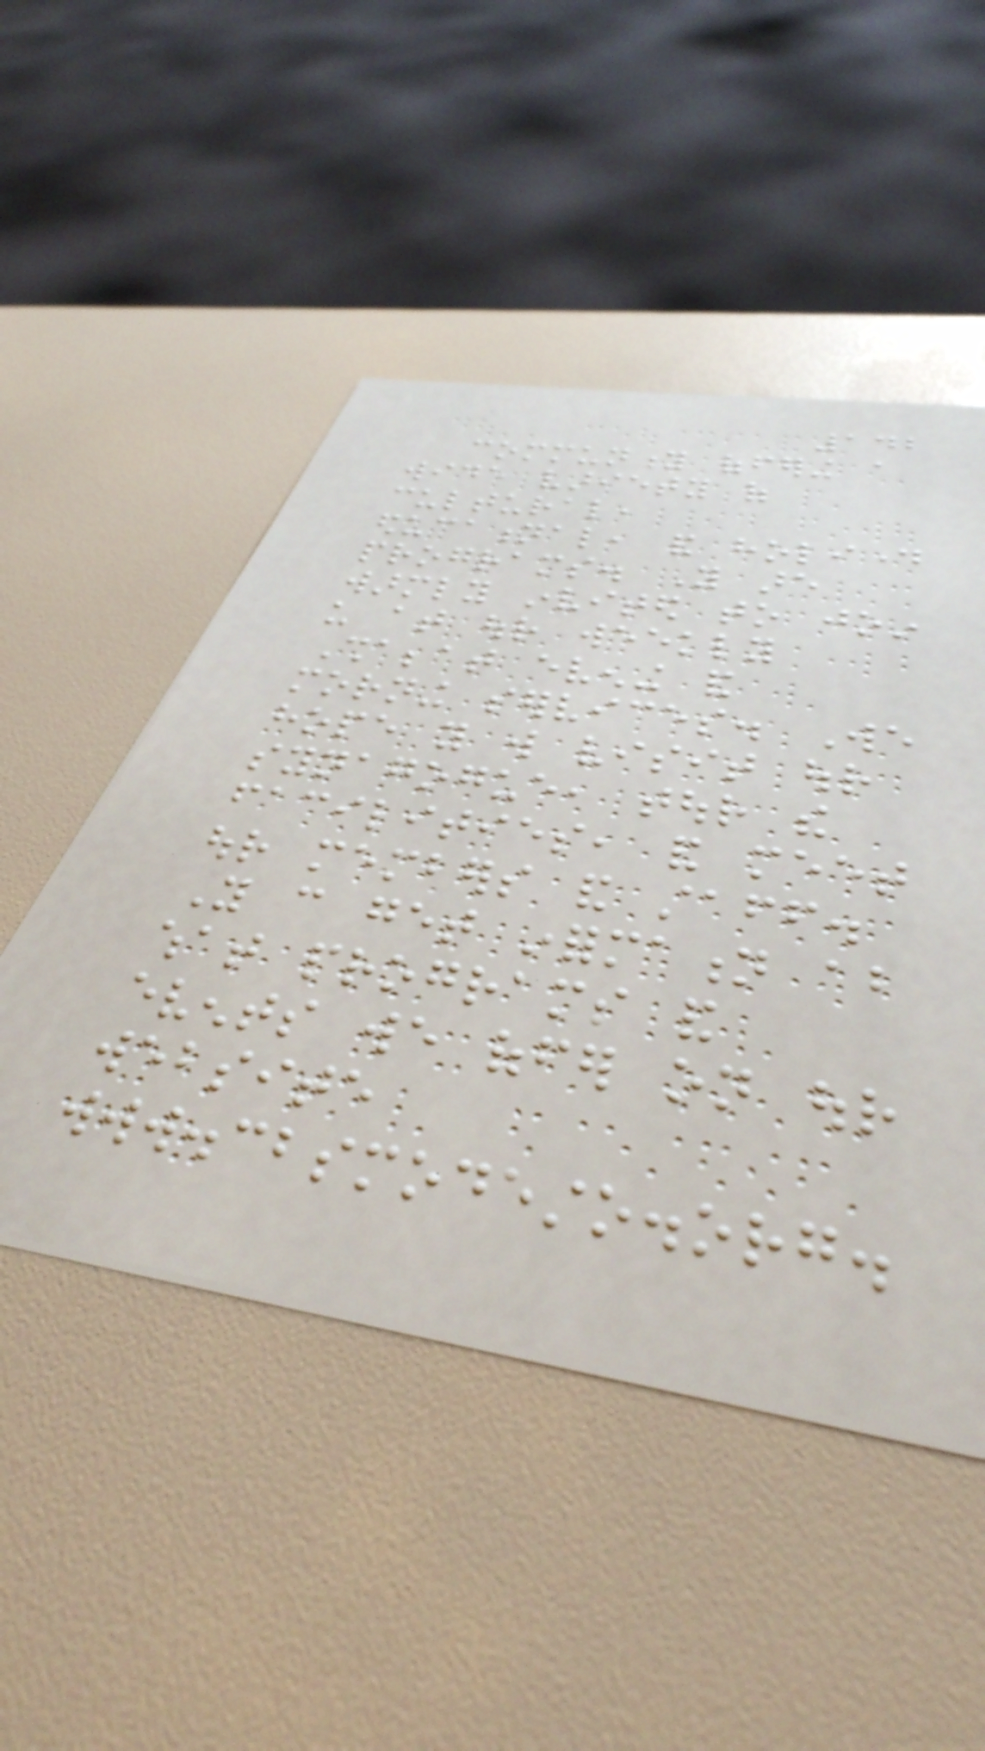142
community offering a
wide variety of
cultural,
educational, and holiday
programs. You are
warmly invited to join
us at our weekly
Shabbat evening and
morning services. We
hope you will visit our
synagogue, tour the
facilities, and meet
our members and staff.
You can get information about
what programs and
events we offer on our
website
www.cbsmodesto.org.
